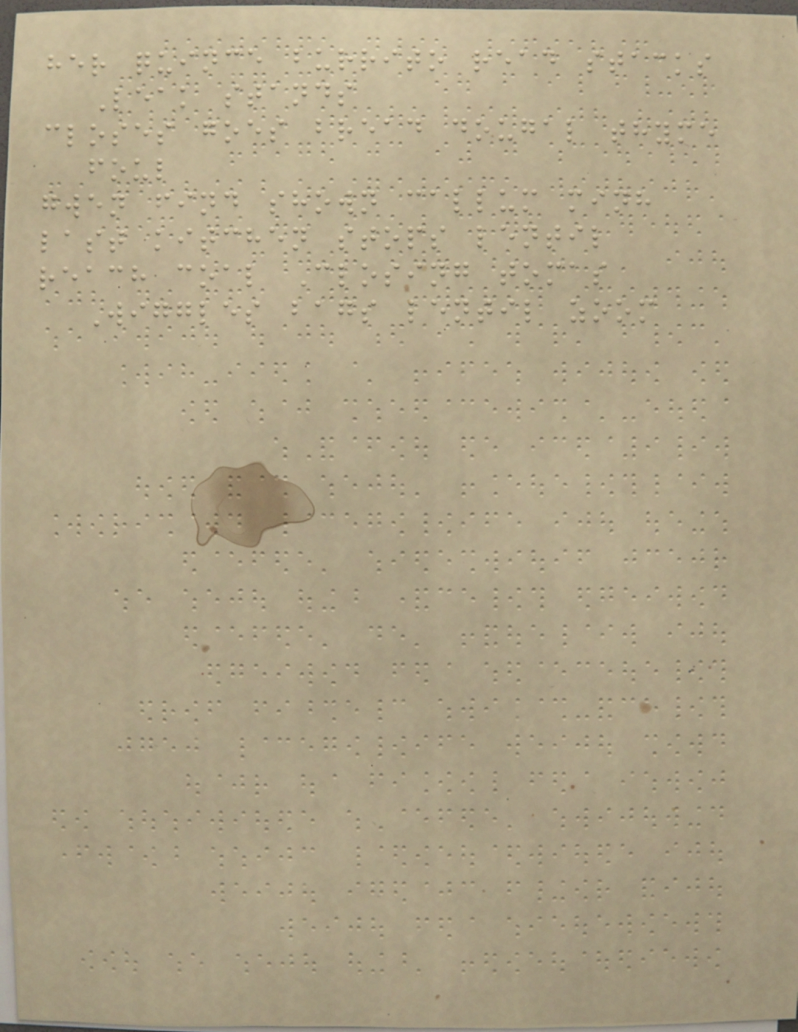her quince burrito read stacks
Leak stands
closes goes bread dougal thyme
foul
gwen find shown callum minh
last kitchen stops lentil
reach coal Closing tomas
Wiggles bags lentil zoom
